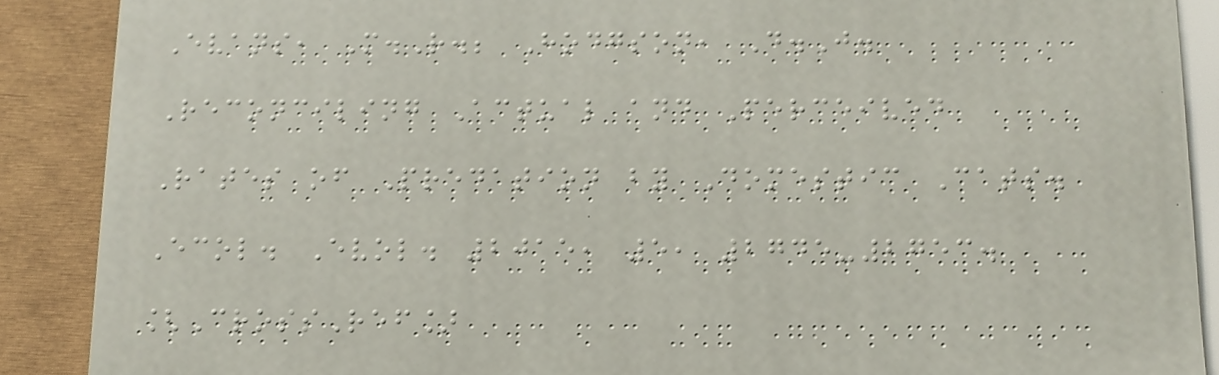Evans, M.R.; Hodgson, D.J.
Reconciling Actual and Perceived
Rates of Predation by Domestic Cats.
Ecol. Evol. 2015, 5, 2745-2753.
[CrossRef]
